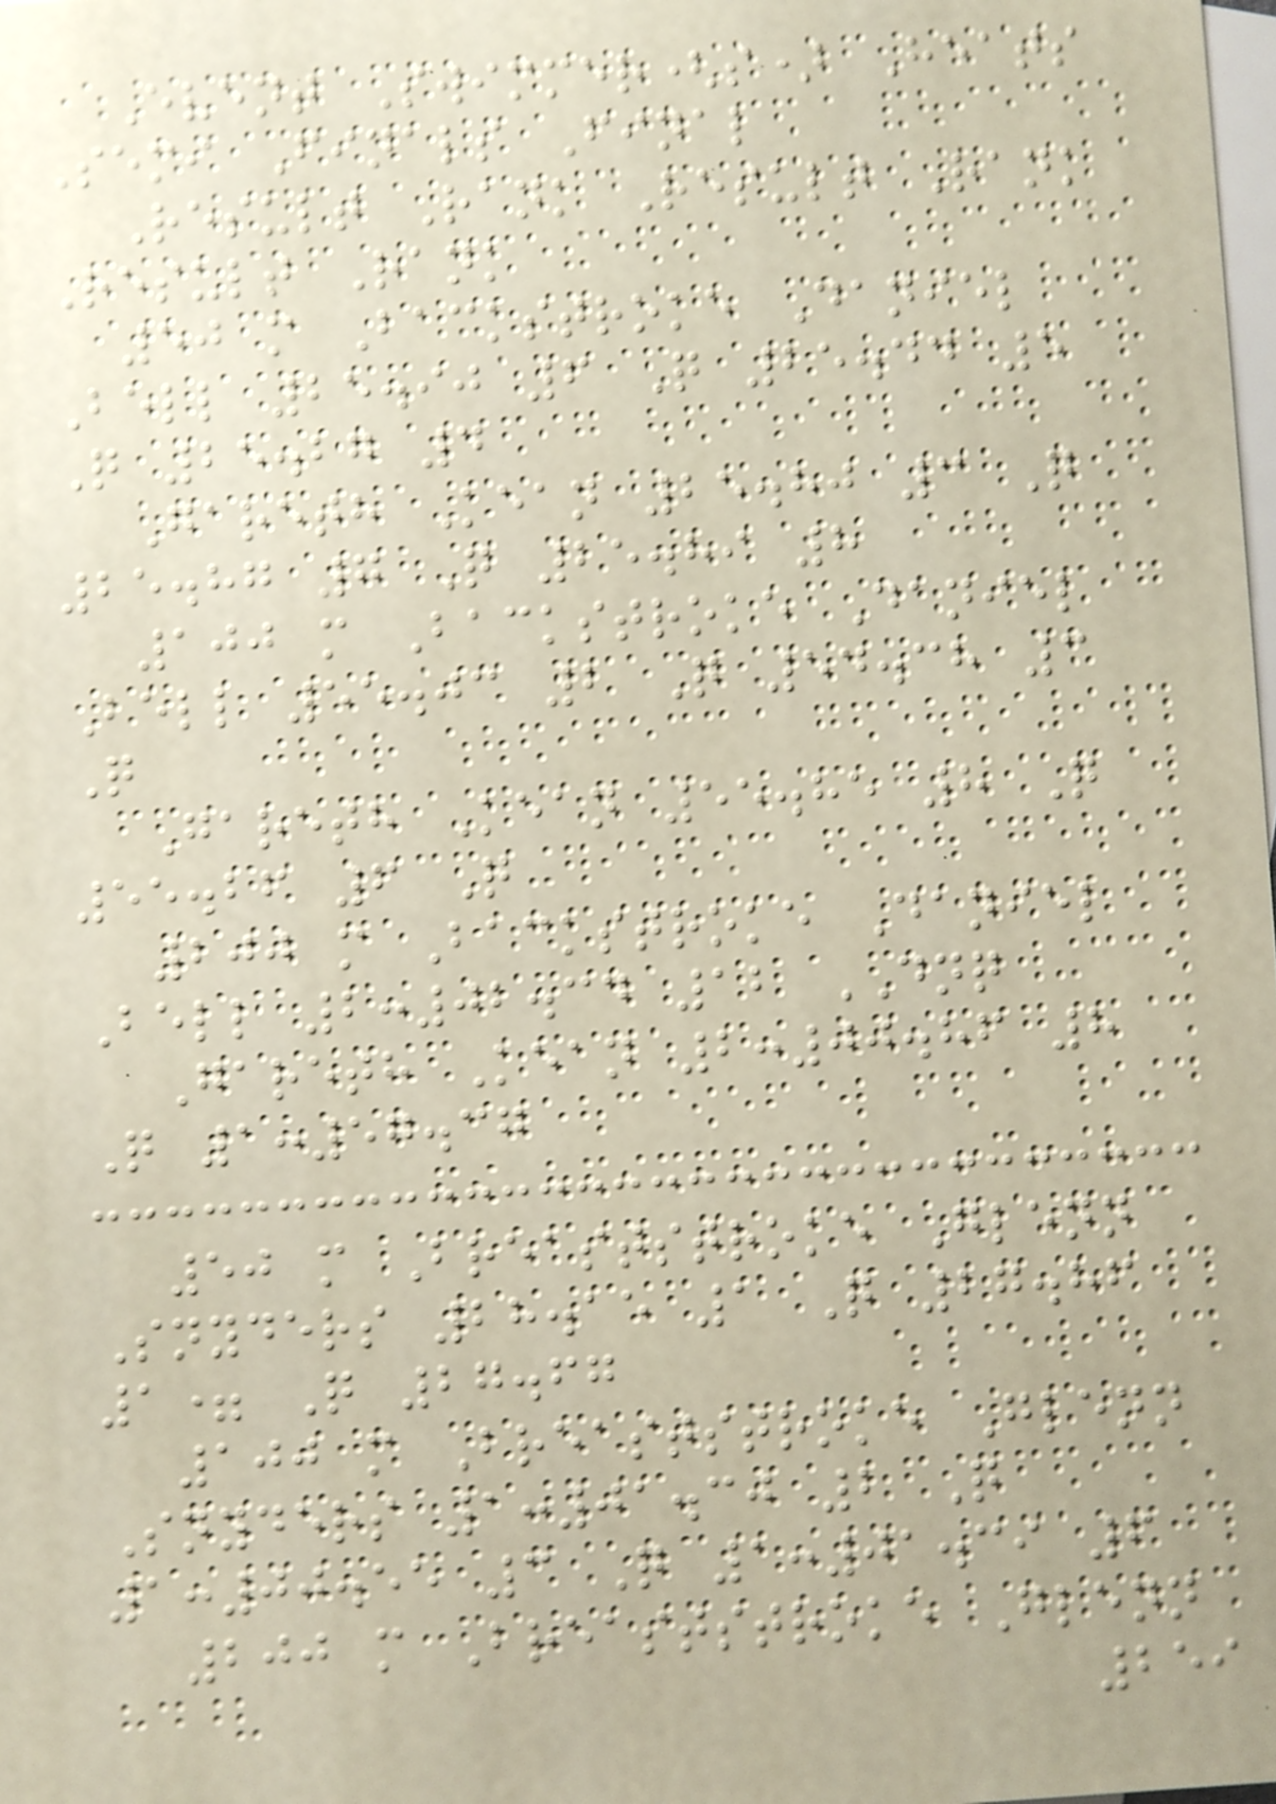Event Swimmer(s) Heats
Semi Finals Final
Result Rank Result Rank
Result Rank
50 m Backstroke Daniel
Bell 25.90 6 Q 25.44 5
Q 25.27 4
Gareth Kean 25.80 3 Q
25.87 7 Q 25.89 8
100 m Backstroke Daniel
Bell 55.03 2 Q 54.38 3
Q
Gareth Kean 55.85 8 Q
55.26 6 Q
200 m Backstroke Daniel
Bell 2:02.34 12 DNQ
Gareth Kean 2:00.86 8
Q 1:57.37
50 m Breaststroke Glenn
Snyders 28.15 1 Q 27.86
1= Q 27.67
100 m Breaststroke Glenn
Snyders 1:01.30 2 Q
1:00.55 3 Q 1:01.39 6
200 m Breaststroke Glenn
259
